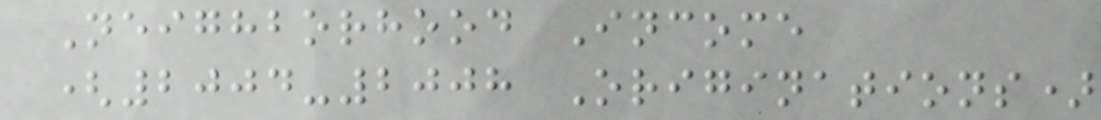Neighborhood Income
(2004-2008 Originations)
